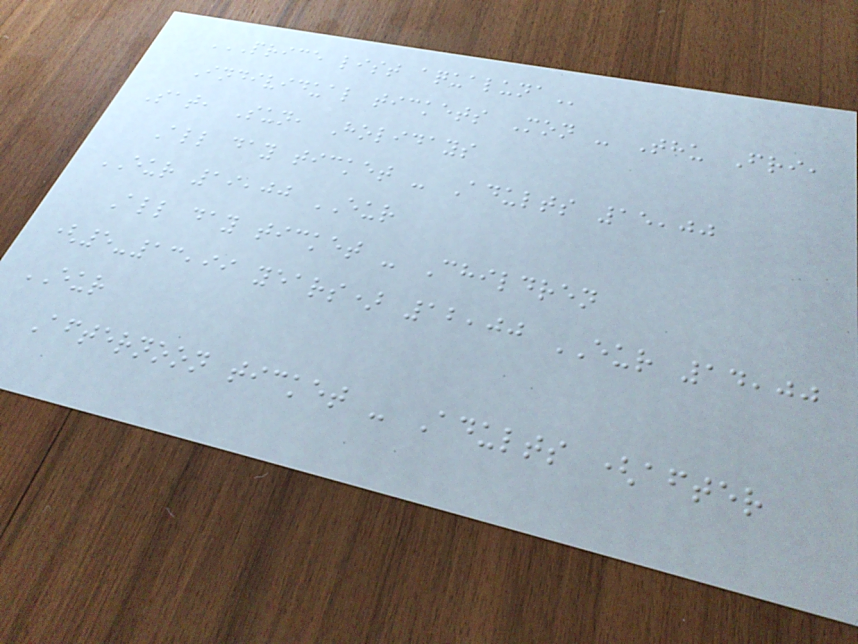PRICE LIST AQUALUNA
Individual tickets Mon - Thu Fri,
Sat, Sun, Holidays
All day ticket - Adults 15,00
EUR 19,00 EUR
All day ticket - Children
(5-13,99 years) 12,00 EUR 14,00
EUR
Afternoon ticket - Adults (after
